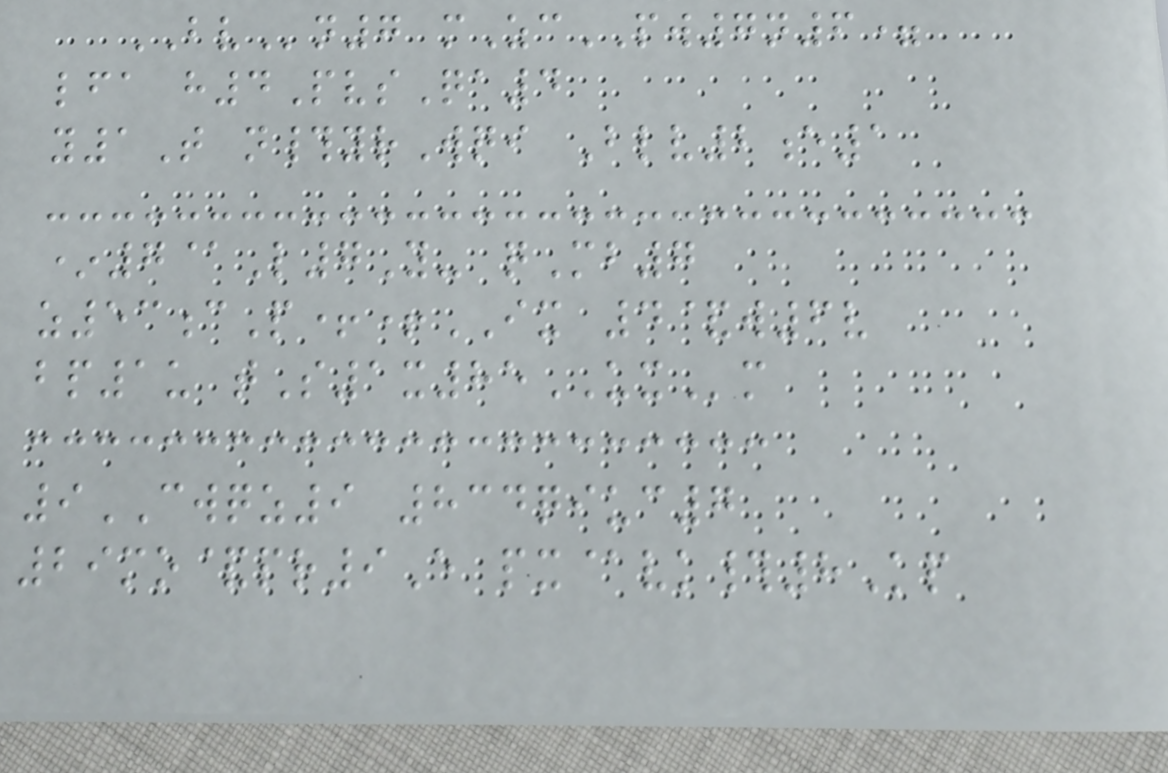BVn7 mZcPW7n6=
lfa h4PvsQa4
y1T n#yrWqi Blv2e1
*7@L7Y- qMb7
z53cP++IX 4&w6v
bp1u tS1x85UXm
9CWQZ9 834qiuc7
29mo&pr9E px@vk#8Kp
